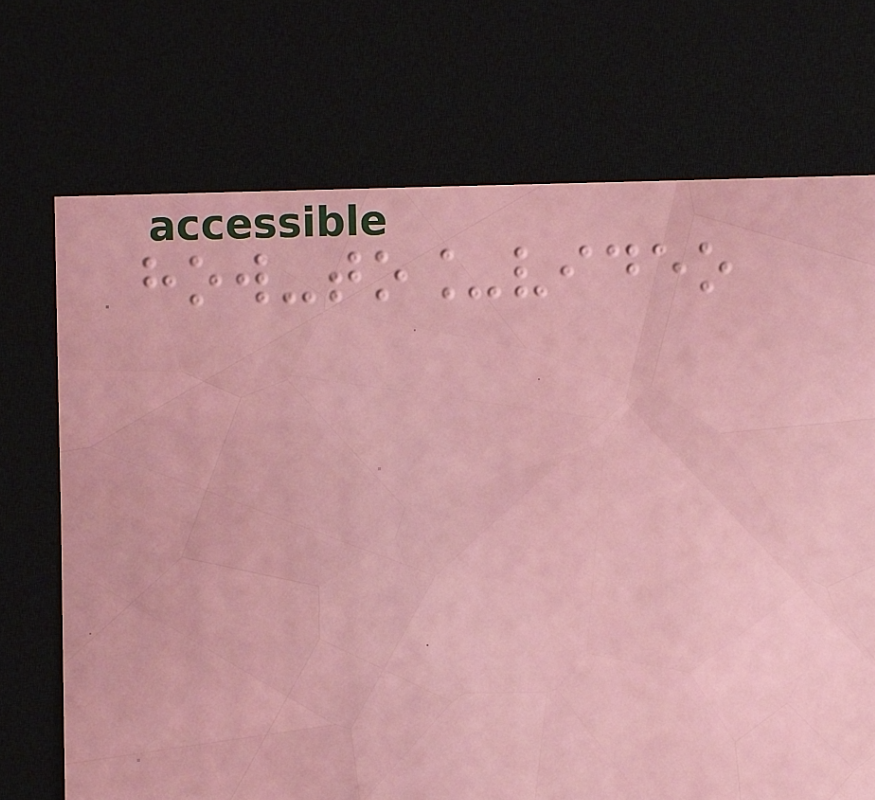how-to_video
